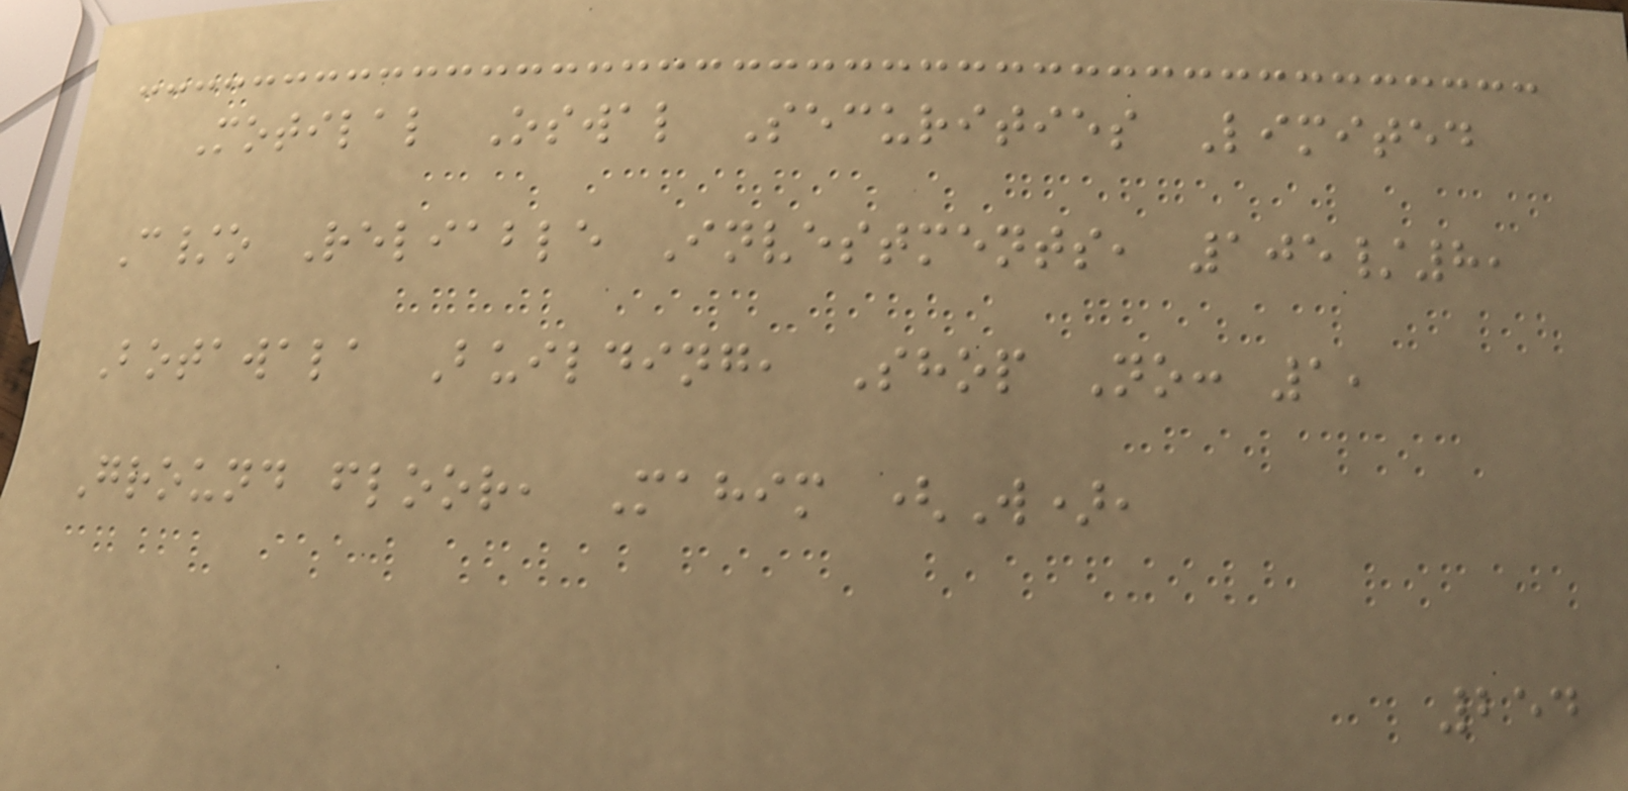Motilal Oswal Securities Limited
C/o Reliable Investments, 105/8,
Botawala Building, Shop No: 1,
Ground floor, Mahim (W),
254
